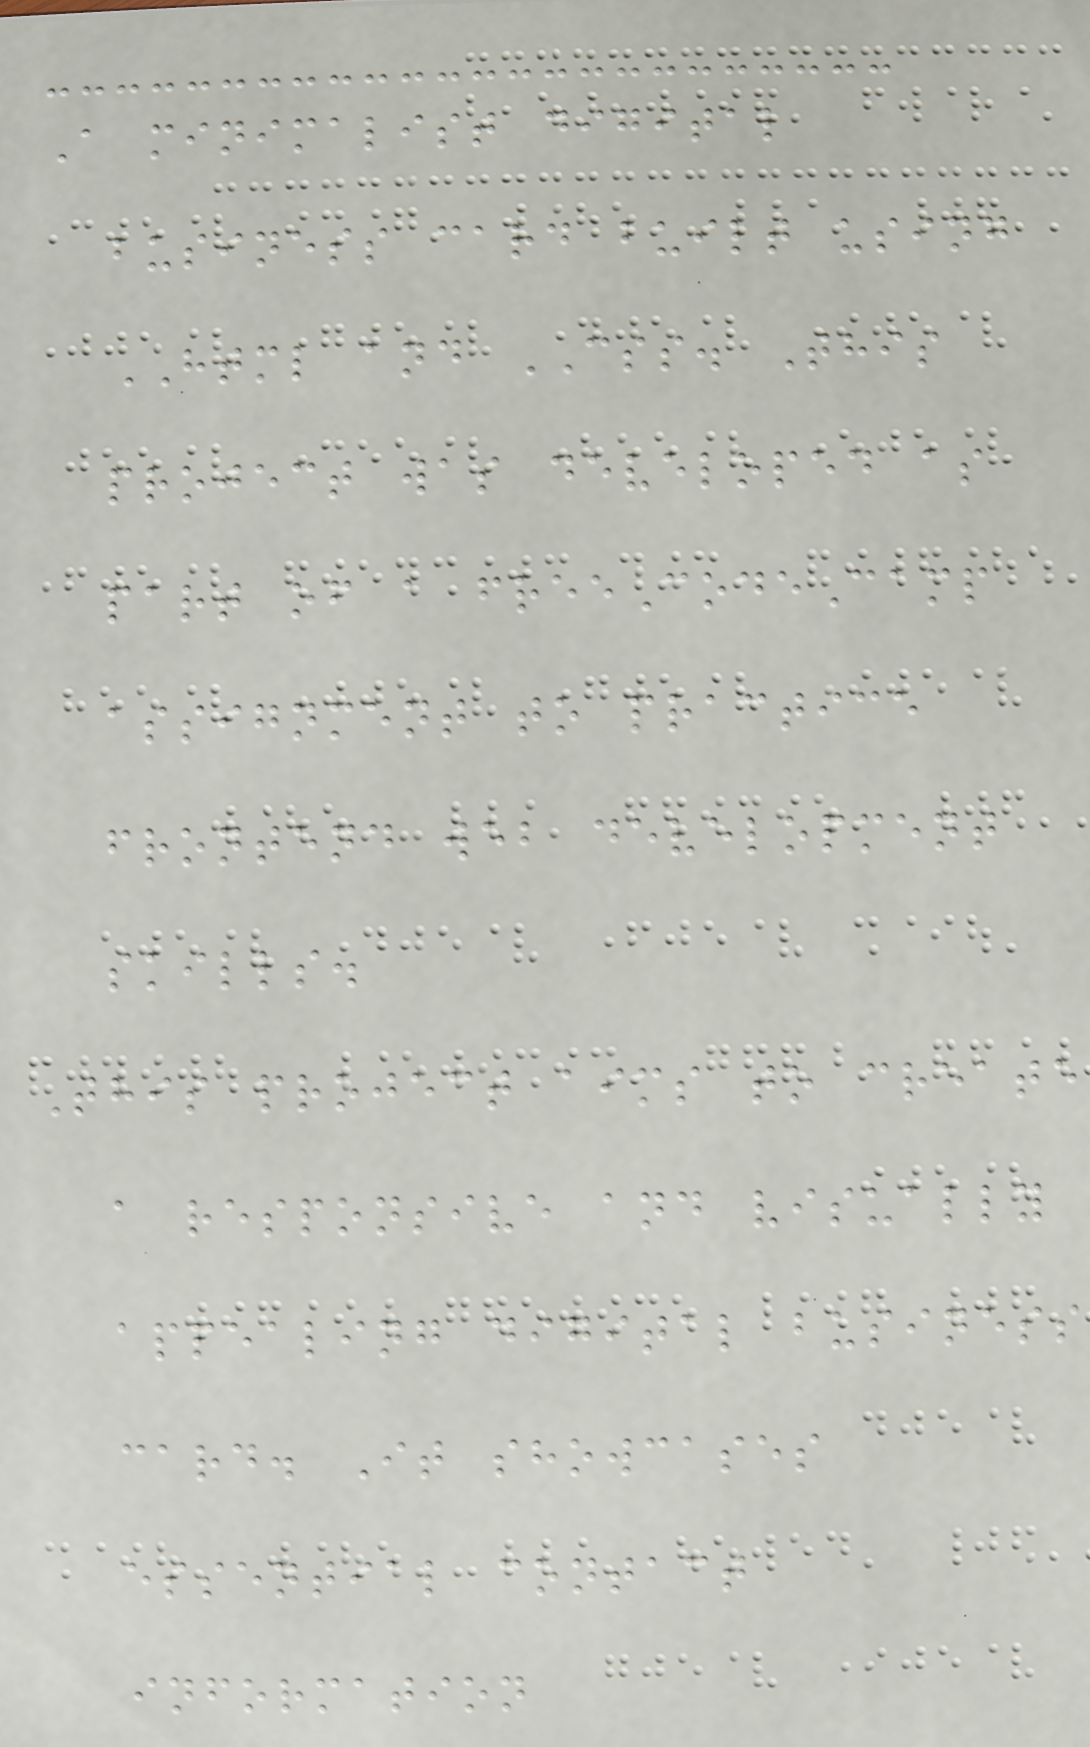A minimalist digital
business card built using
HTML and CSS. This
project was developed as
part of a freeCodeCamp
assignment to practice
frontend web development
skills.
This project aims to create
a responsive and visually
appealing digital business
card. It showcases
essential contact
information
